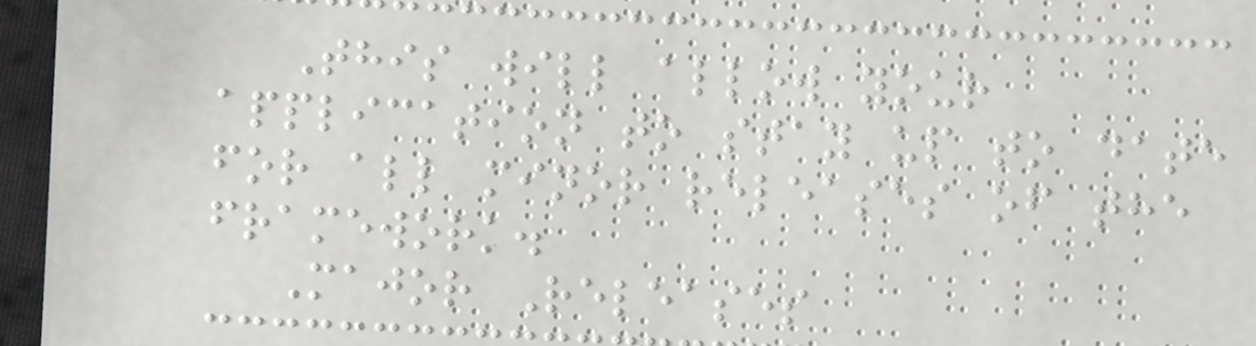This will allow your
application to stay up to date
for all minor releases of the
framework.
Major Releases
